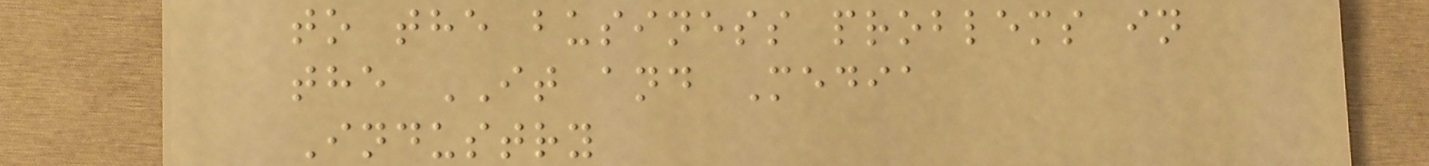to the business problems in
the IT and Media
Industry
